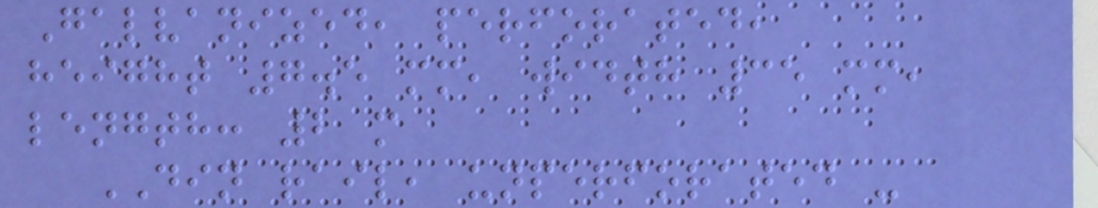Galvanized, perforated,
height 7.5 mm, width 35 mm,
length: 2 m
DIN rail, unperforated -
